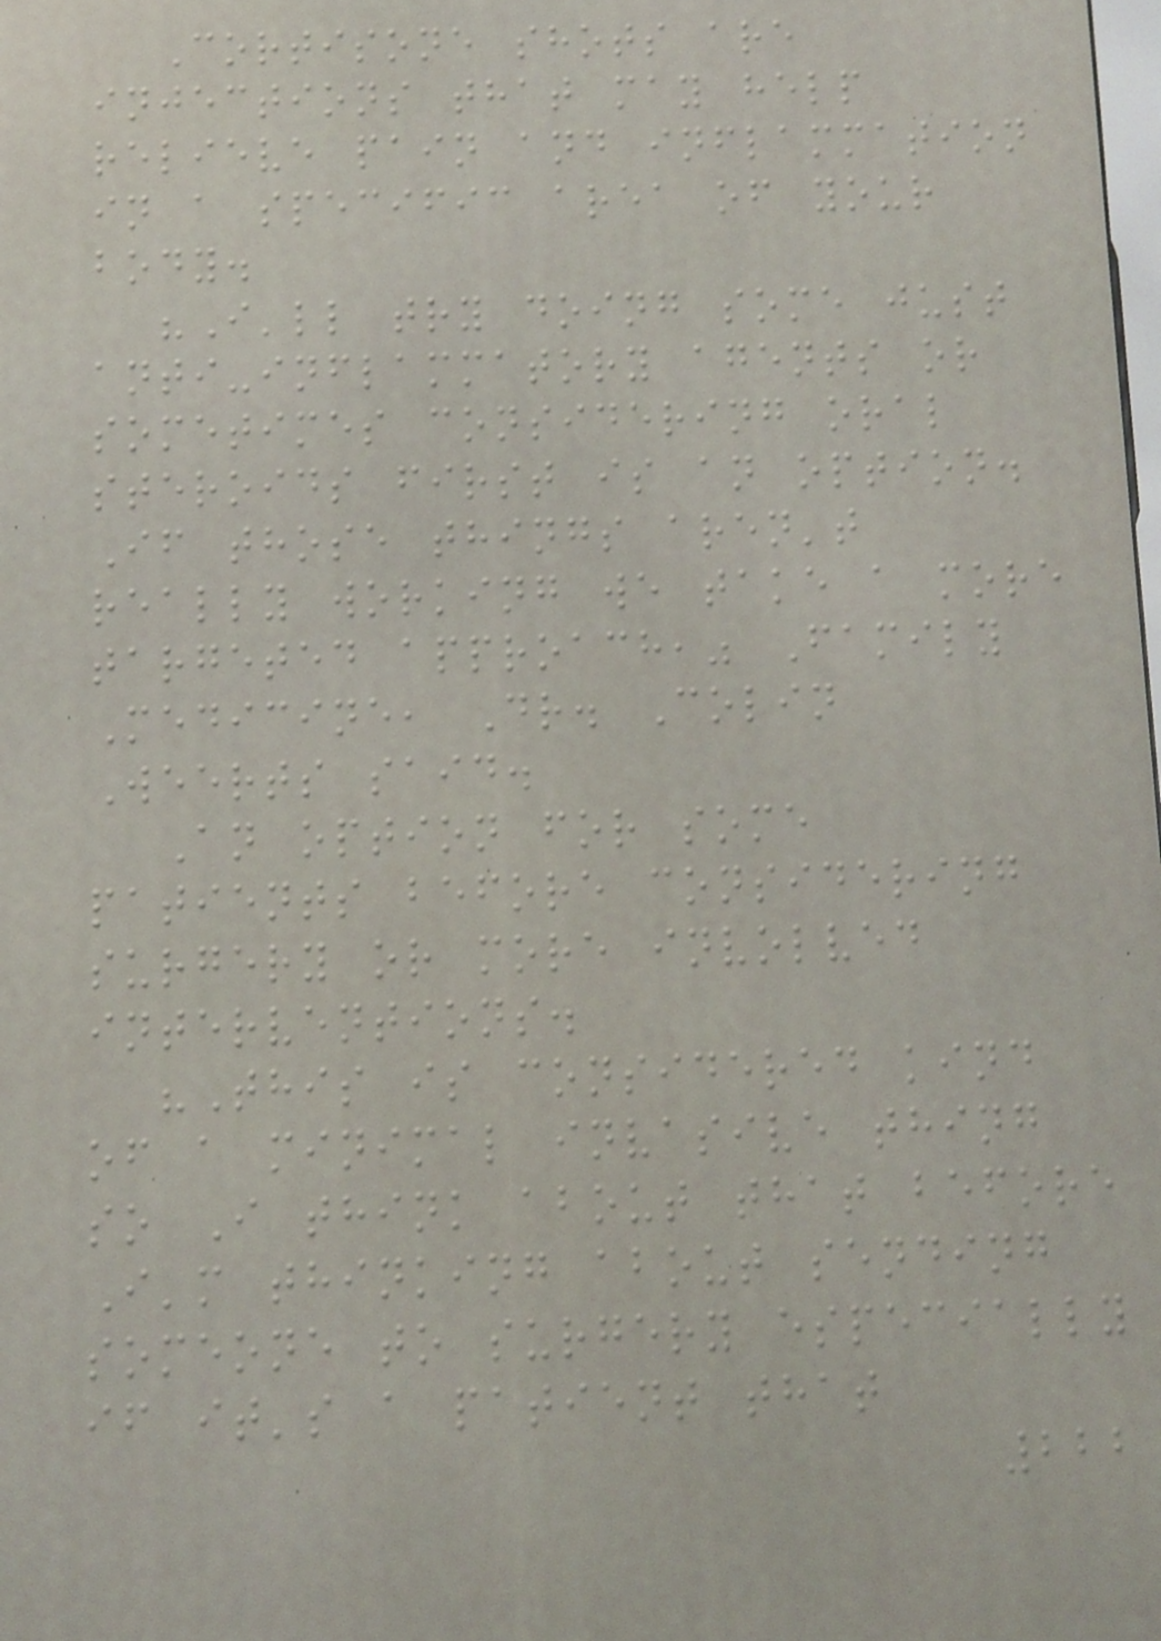Cortisone shots are
injections that may help
relieve pain and inflammation
in a specific area of your
body.
"I'll try doing some just
anti-inflammatory agents or
sometimes considering oral
steroids first is an option.
If those things aren't
really working we take a more
targeted approach," Family
Medicine, Dr. Colin
Weerts said.
An option for some
patients before considering
surgery or more involved
interventions.
"This is considered kind
of a minimal invasive thing
so I think about that before
I'm thinking about sending
someone to surgery especially
if it's a patient that
222
